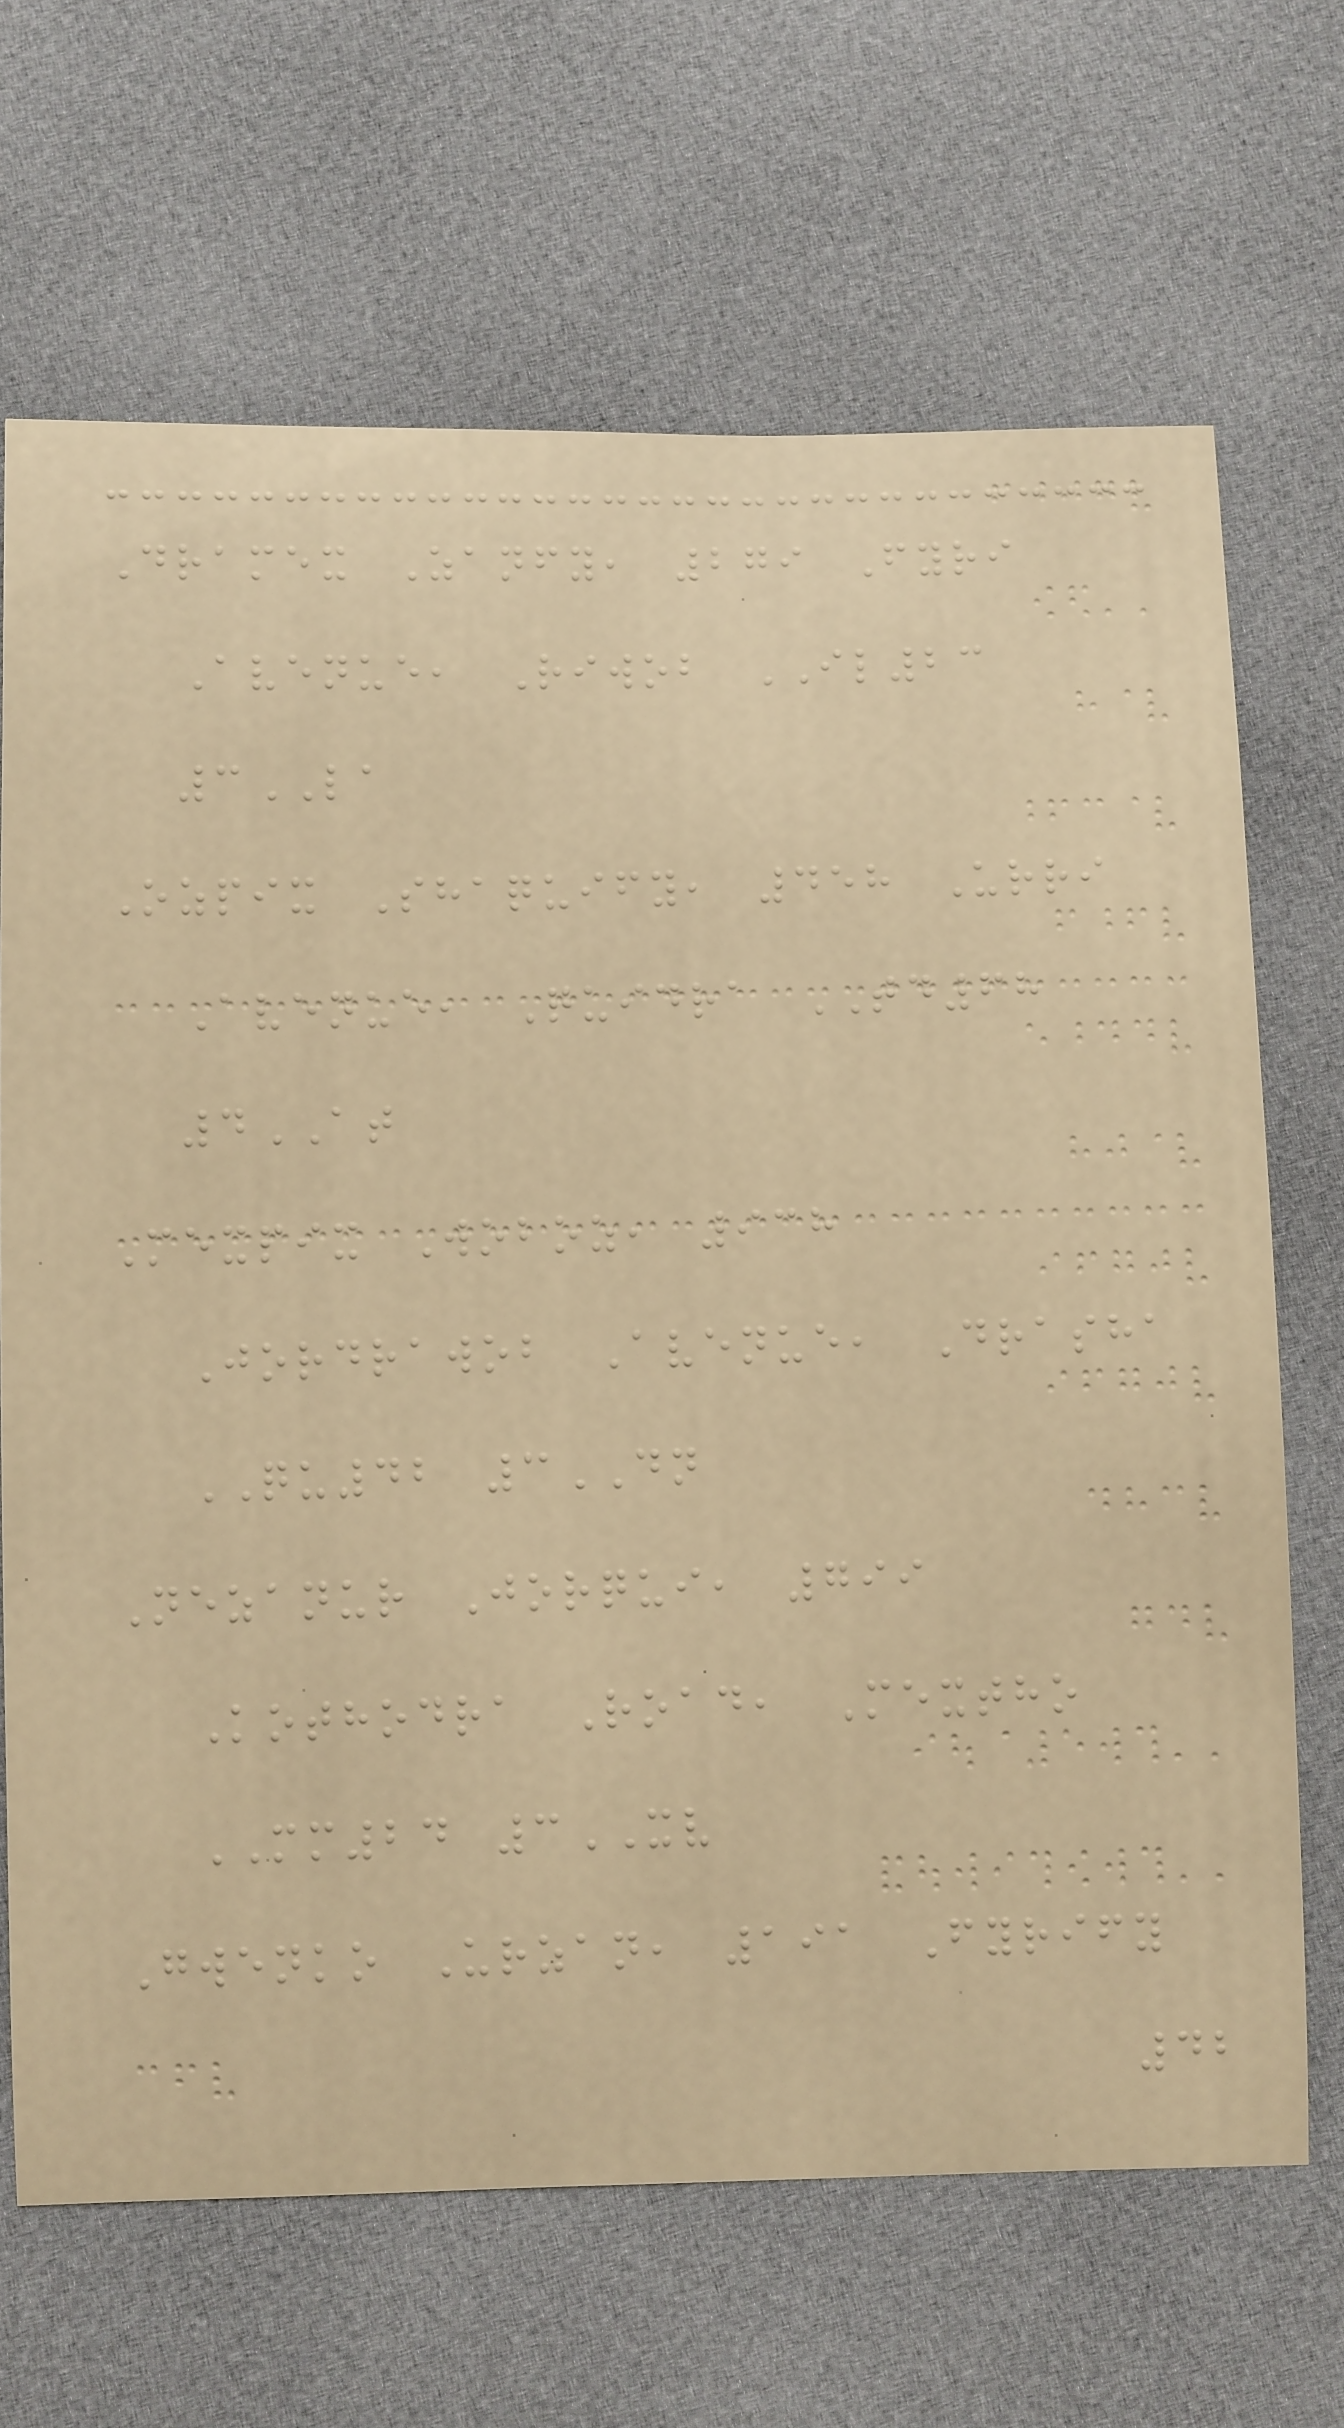Dramex Zanfy, 279 Fyri
Avenue, Riwob IL23
3LA
Ozpix Shaquify, 458 Urri
Avenue, Quidra TD68
4AT
Mexpix Woboz, 938
Jordrawob Avenue, Drasha
QU42 3DN
Nezanur Jorqui, 799
Kothodra Road, Mextho
MM24 3XV
Gwenko Urzan, 191 Fyrify
42
